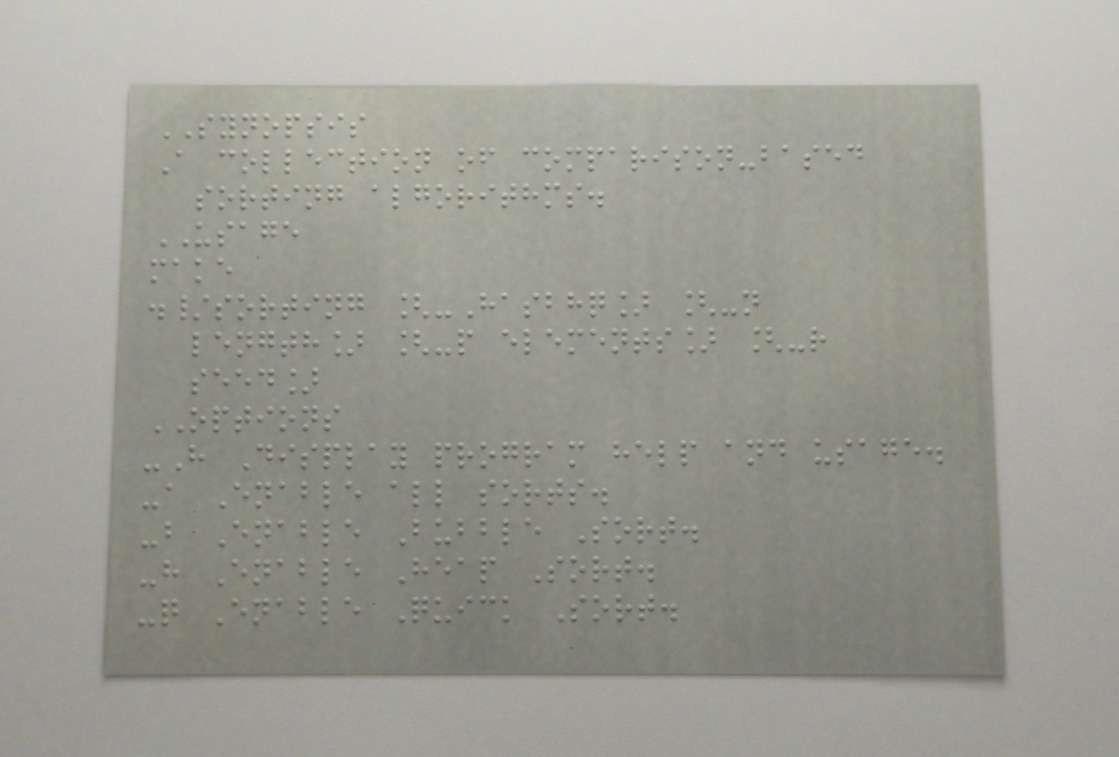SYNOPSIS
A collection of comparison-based
sorting algorithms.
USAGE
make
./sorting [-Hasbhq] [-n
length] [-p elements] [-r
seed]
OPTIONS
-H Display program help and usage.
-a Enable all sorts.
-b Enable Bubble Sort.
-h Enable Heap Sort.
-q Enable Quick Sort.
